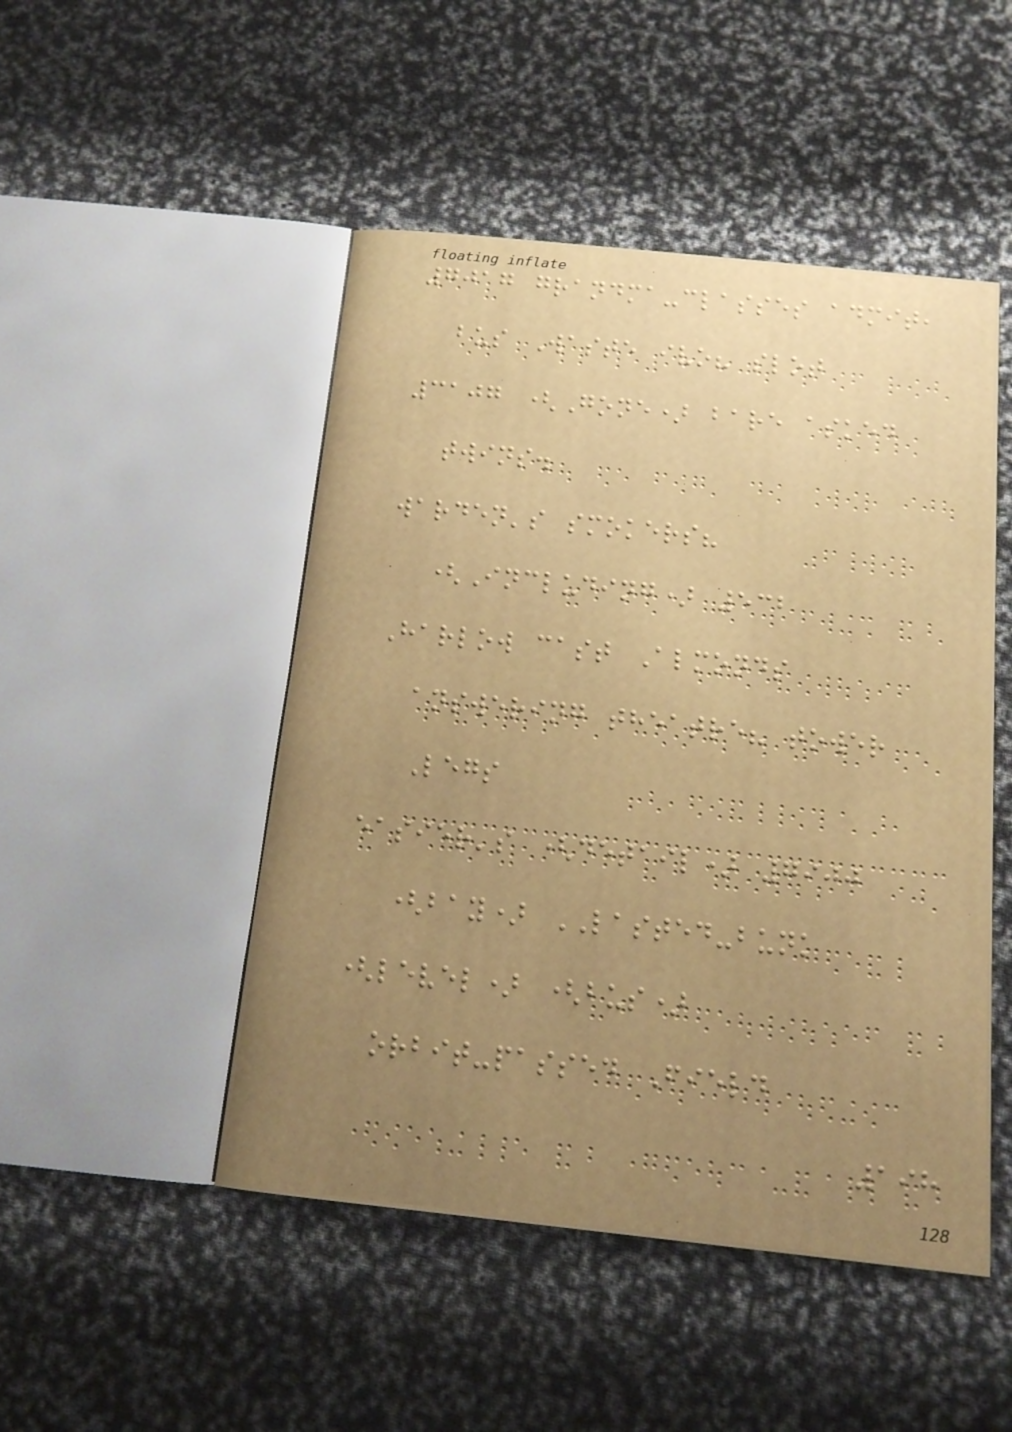7017 grandma-classes admit,
bus Waste ivo? slot
3107 (Gone) bare asked
twins.
warden's smokers?
(Including) 532
Harlow cast Almonds
answering theatre? tower
Legs
easier's (detail) 7900
(bay) LASTED-bunk
(level) (bus)
orbit-passed Field
198
